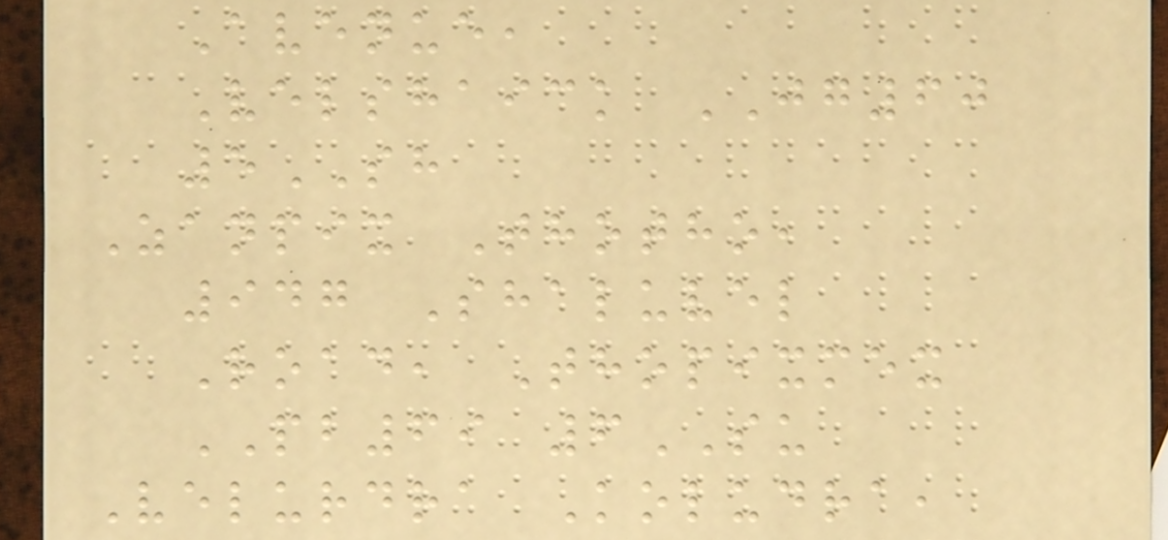Avenue,
Velshaick JG60
5SH
Zanpix Thotho,
947 Shaluvel
Road, Thopixmex
PB69 6SU
Velurdra Koludra,
